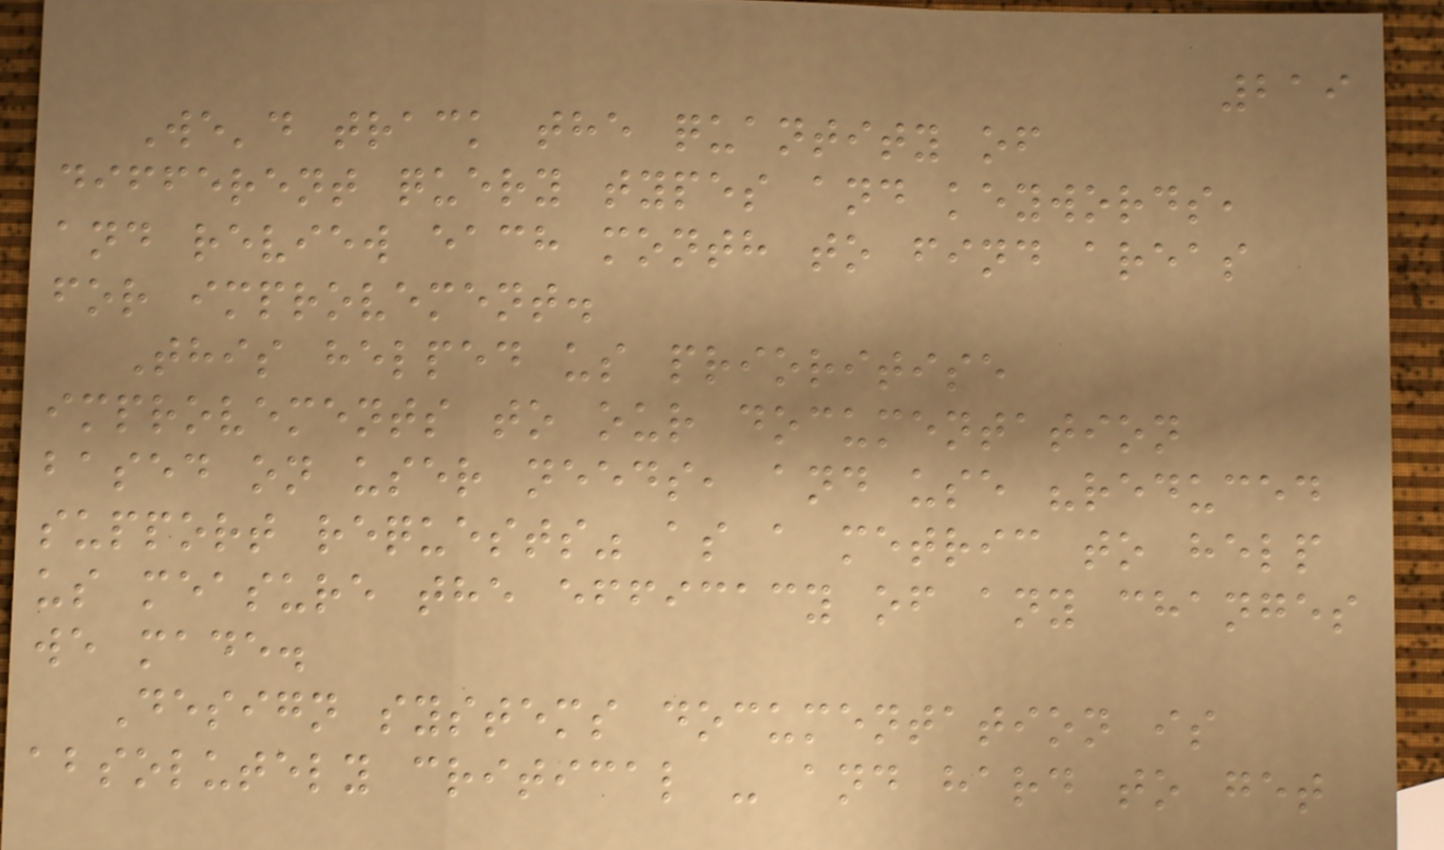219
We'd track the quantity of
different query types and keywords,
and review each month to find areas
for improvement.
This helped us prioritise
improvements to our documentation
based on user needs, and use "reduced
support requests" as a metric to help
us measure the efficacy of any changes
we made.
Design systems documentation is
absolutely critical - and hard to get
